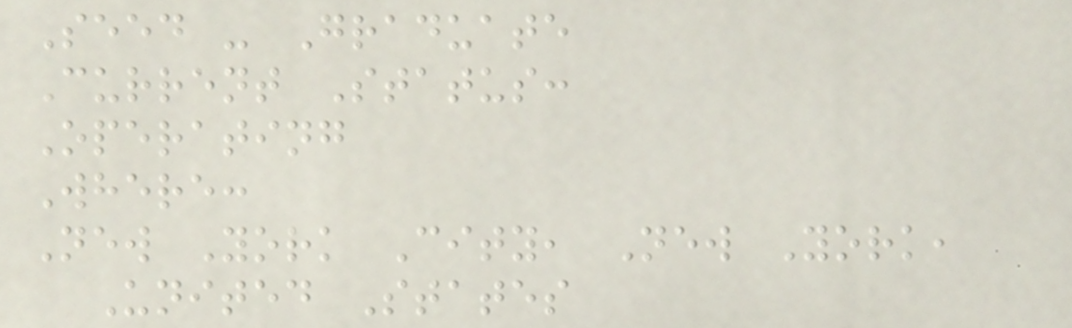Seed - Graduate
Current Status:
Operating
Where:
New York City, New York,
United States
